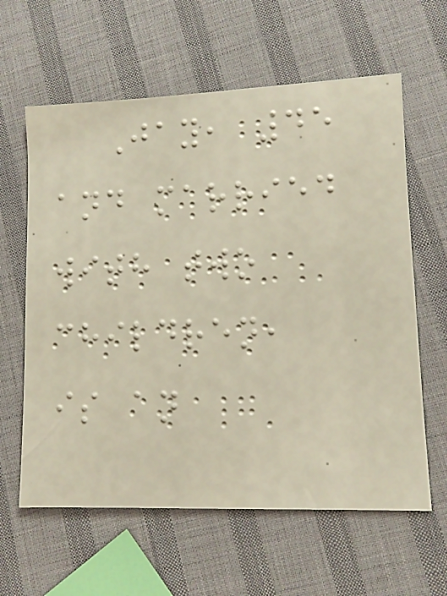Jay, 45
and married
with two
children,
is an
